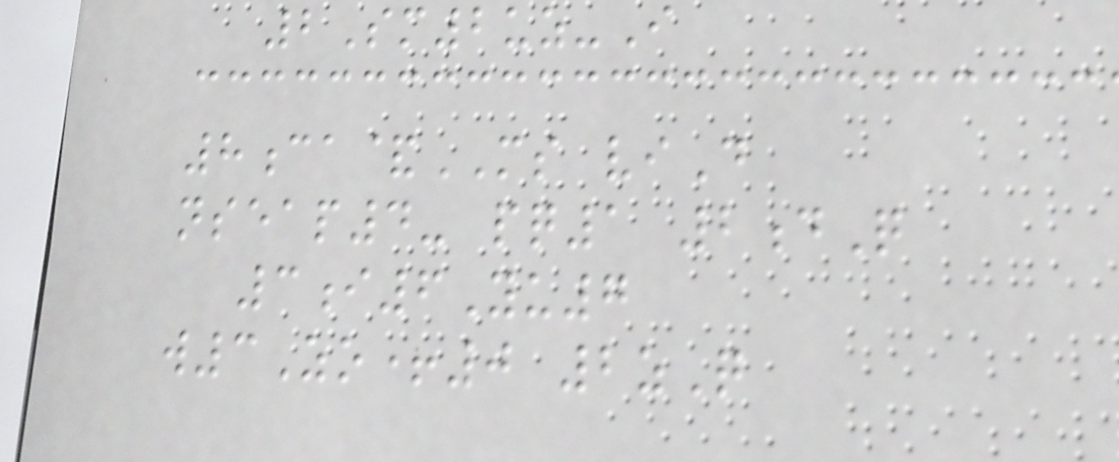2Sm2uz-I
8ca&MS viD
nseap4- pq1 2dQ
3i6Yu7
w3Zo+0 2zQ
